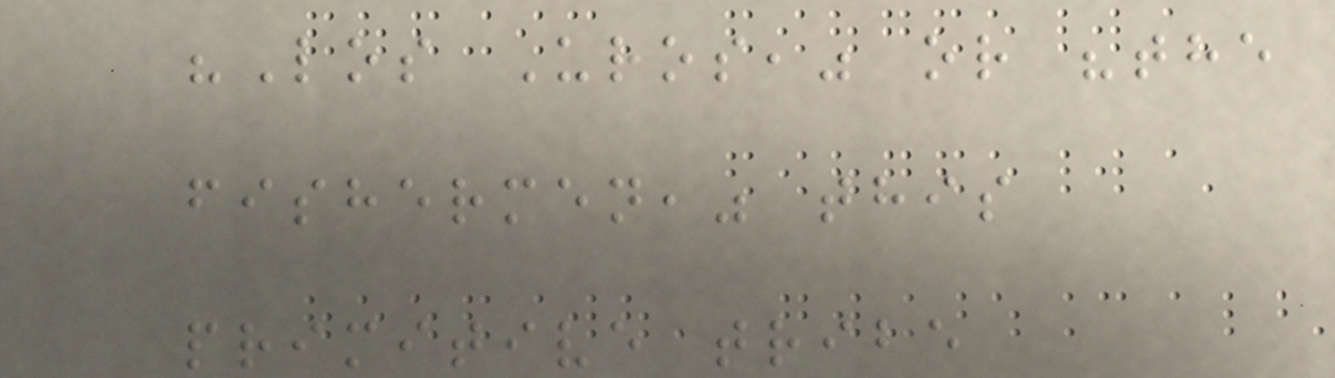"Los Uros," or "the
fishermen," this
primitive tribe
